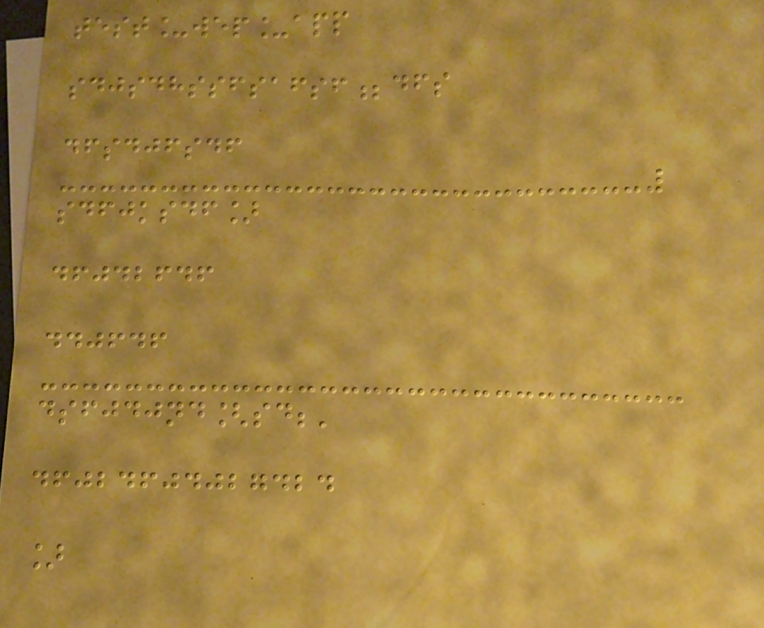test_wep_app
sdjsdhssfsafsf;dfs
dfsdjfsdf
sdfjksdf]
dfjdbfdf
ddjfdf
dsfjdjnd[sd;'
dfjbdfjdjbgdbd
]
